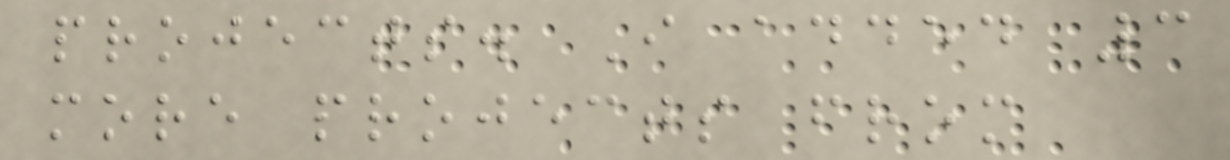projects. I added 3
more projects from
